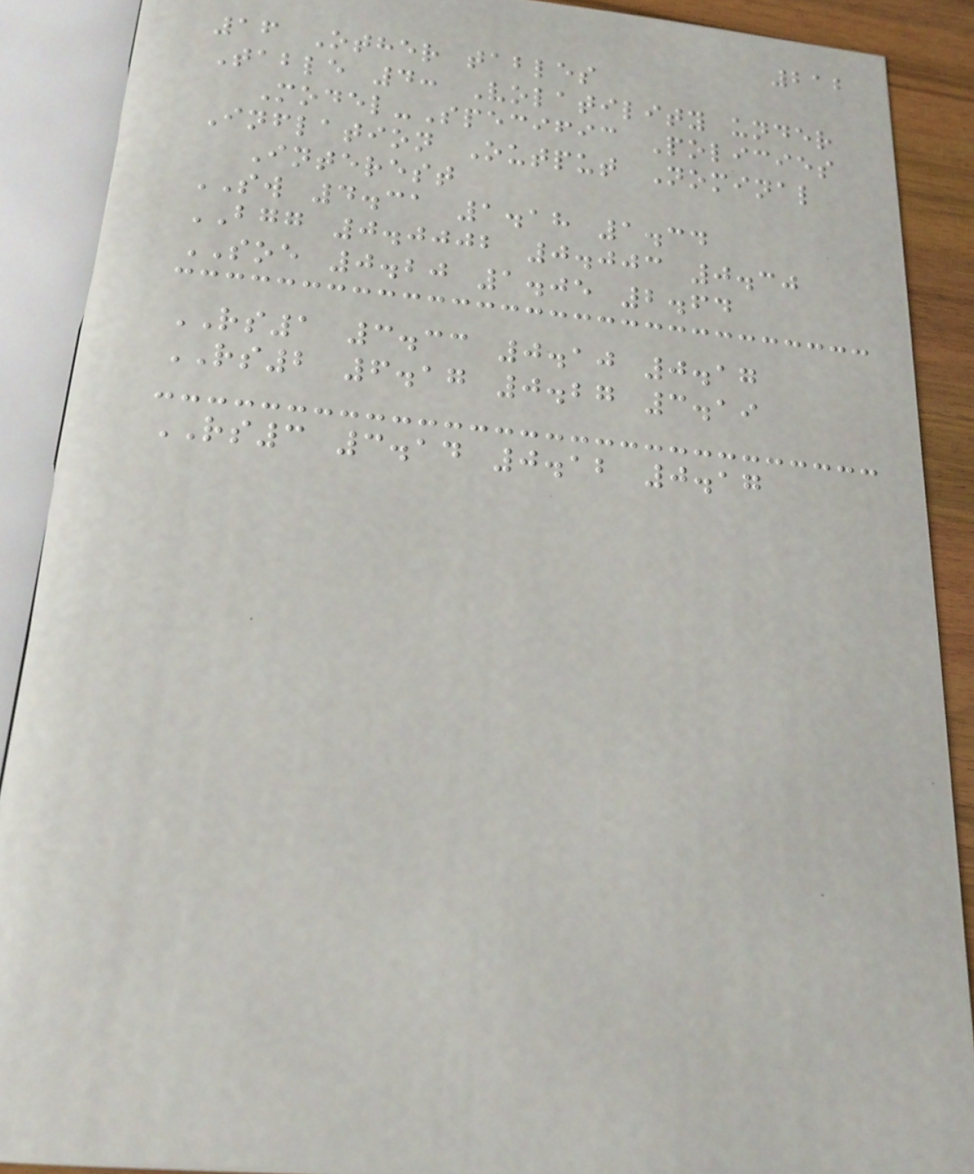212
16 Other tables
Table 4: Volatility under
Model-Specific Policies
Inflation Output Nominal
Interest
SW 4.31 1.18 1.34
BGG 0.0002 0.003 0.30
SOE 0.20 1.05 2.64
RS1 3.33 0.10 0.17
RS2 6.17 0.27 3.19
RS3 3.14 0.12 0.17
